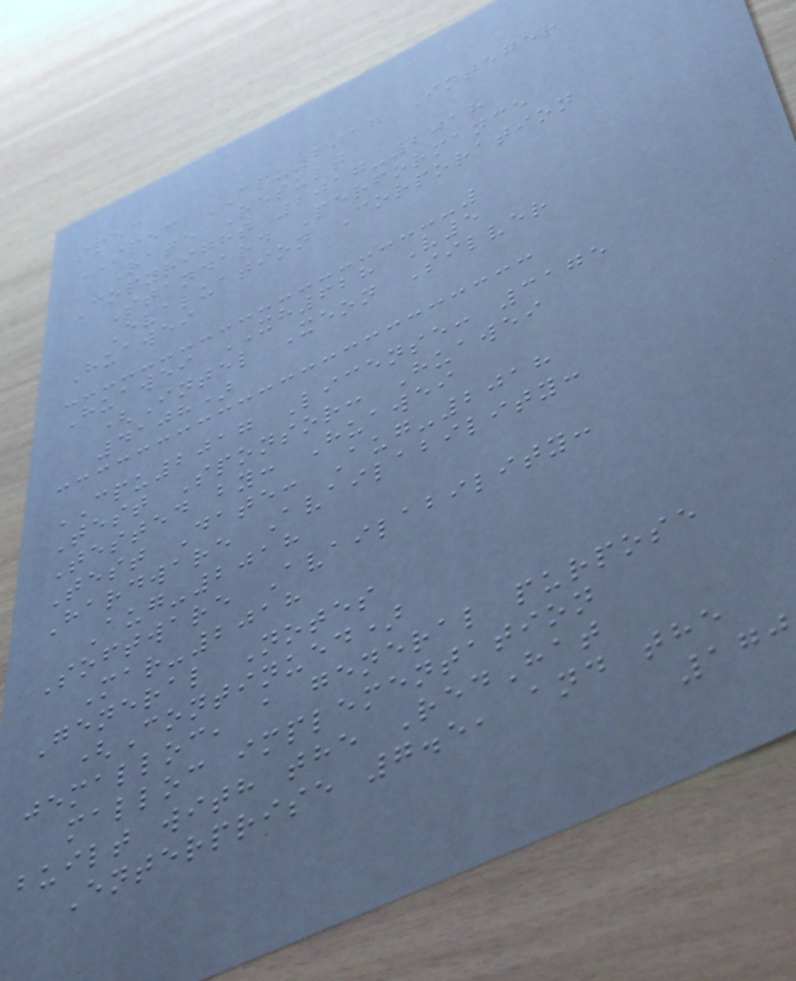spec
SPEC CPU2017 Integer
Rate Result
Copyright 2017-2018
Standard Performance
Evaluation Corporation
Huawei
Huawei XH628 V5
(Intel Xeon Silver
4108)
CPU2017 License: 3175
Test Sponsor: Huawei
Tested by: Huawei
Test Date: Aug-2018
Hardware Availability:
Aug-2018
Software Availability:
Mar-2018
General Notes
(Continued)
jemalloc, a general purpose
malloc implementation
built with the RedHat
Enterprise 7.5, and the
170
